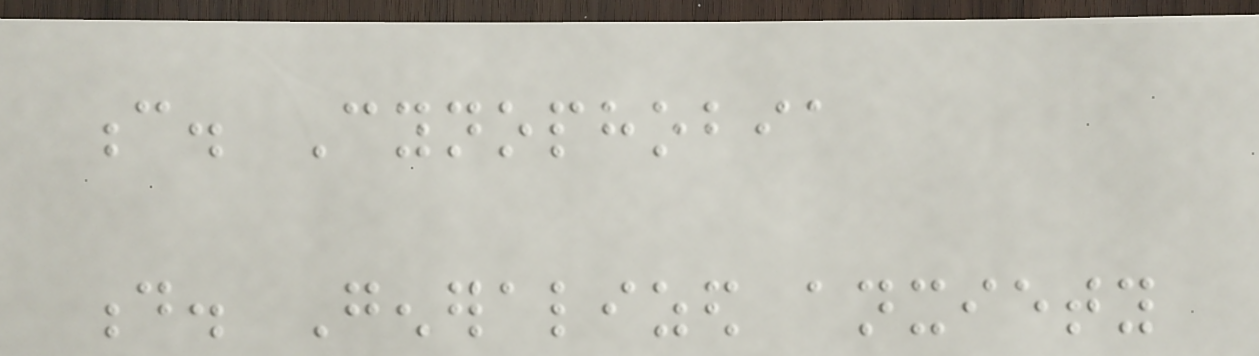c. Cynophobia
d. Generalized anxiety
